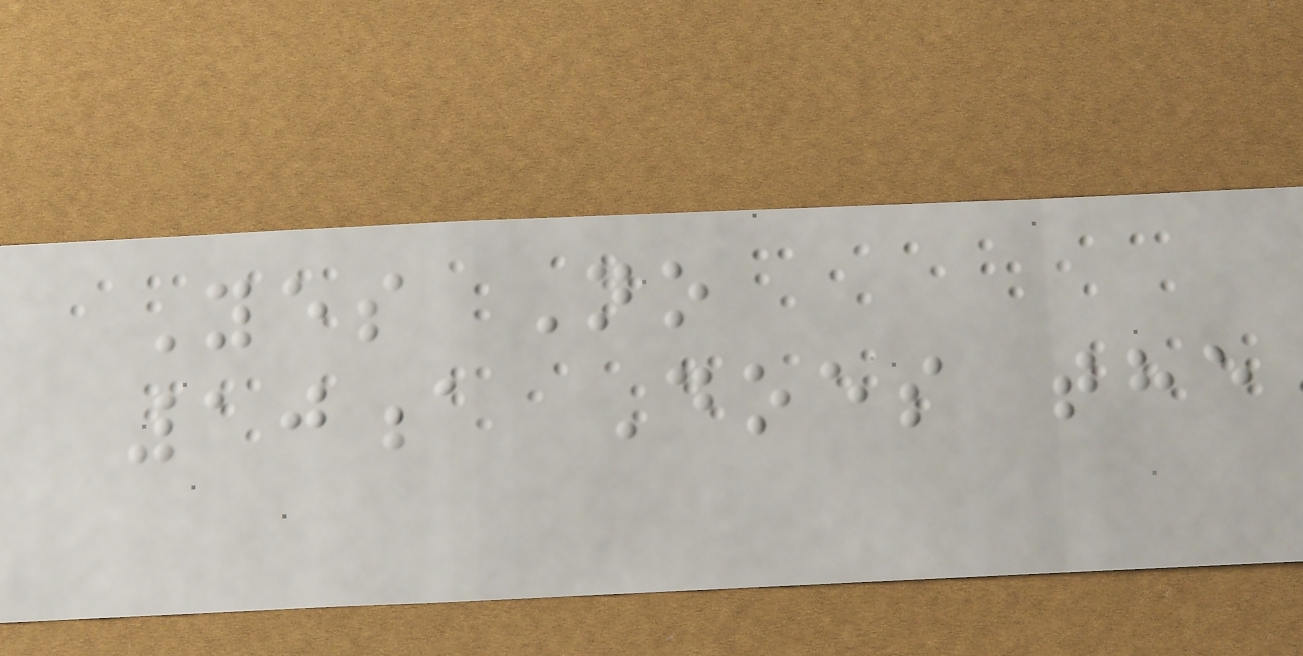Yes No
10a Does the
